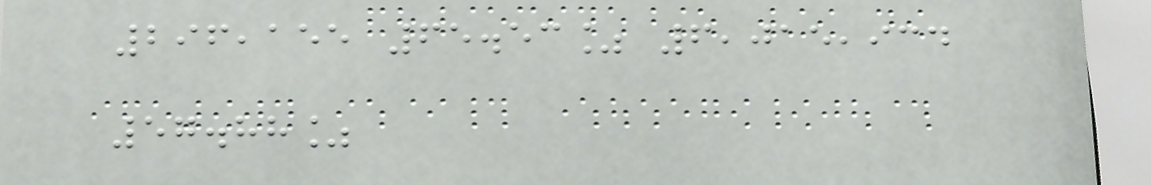296,155 65.53% 6,015,934
57.88%
